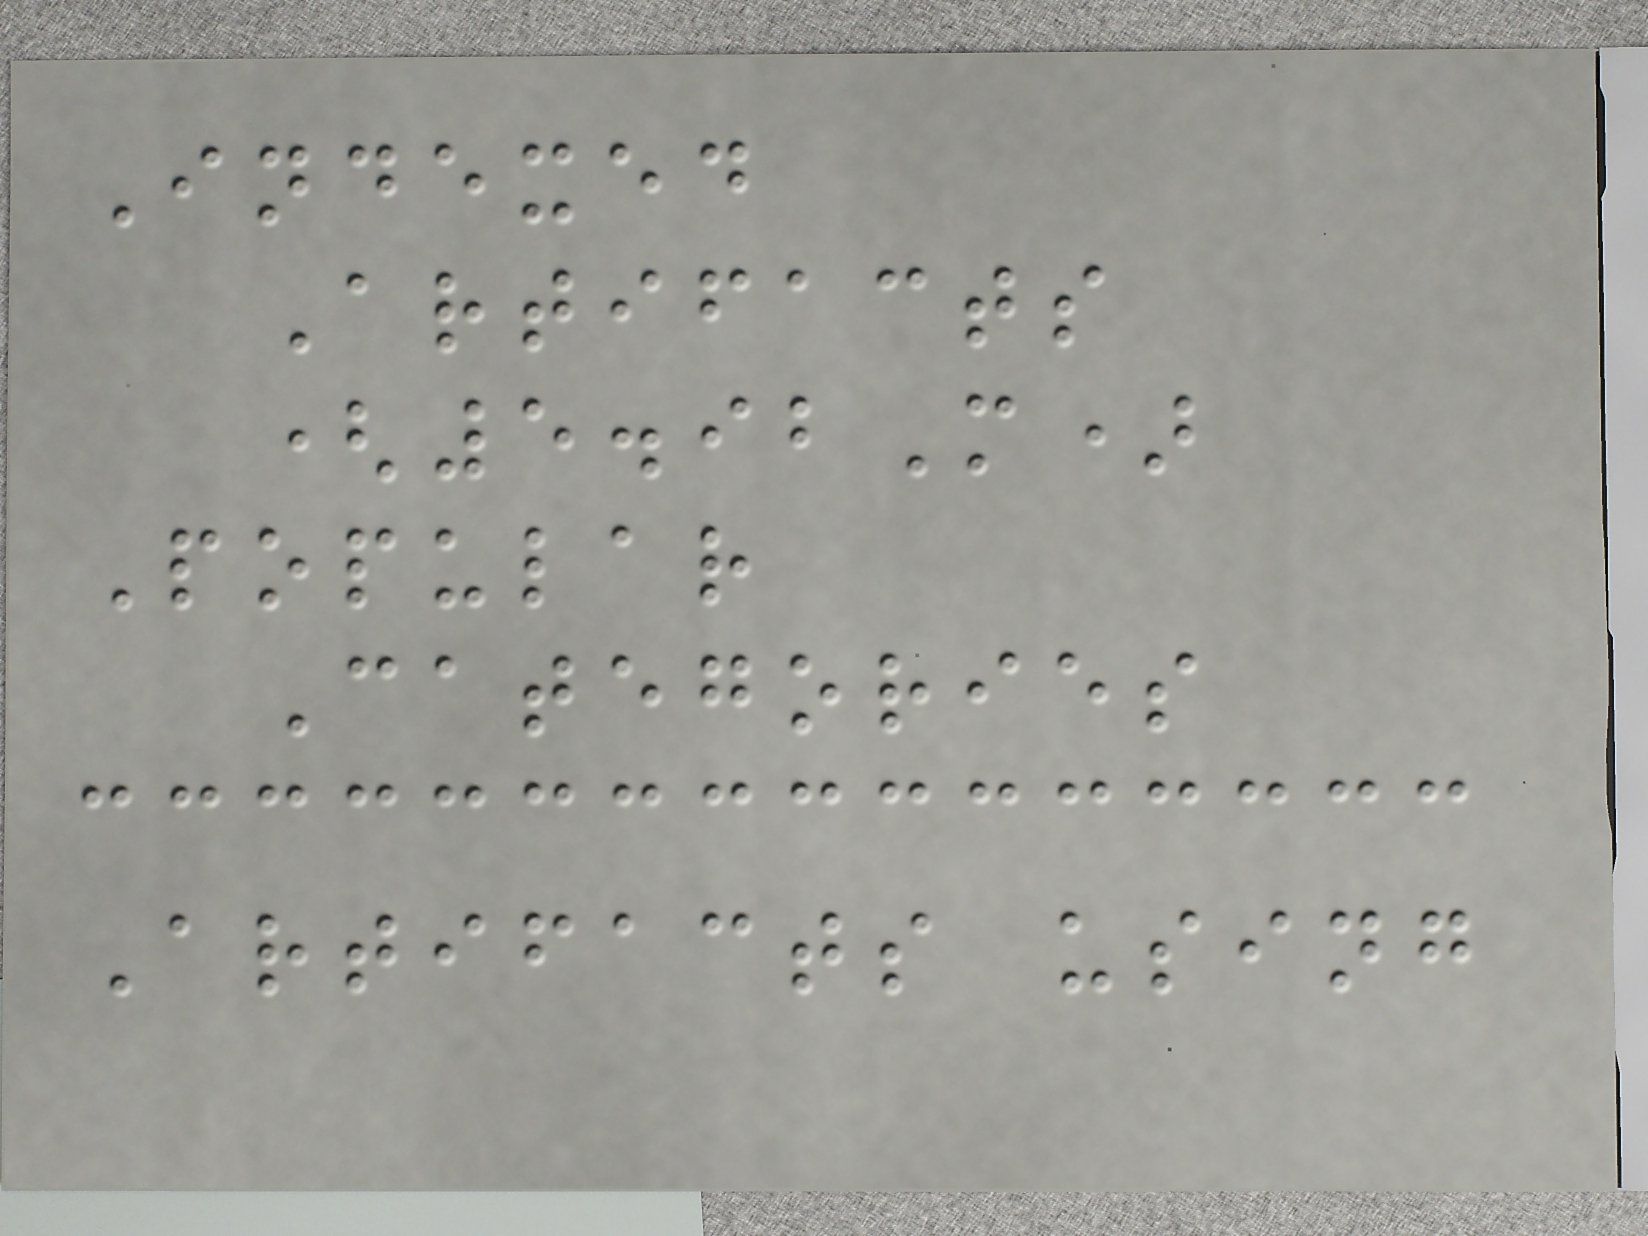Indexed
Artifacts
(5.92M)
Popular
Categories
Artifacts using
